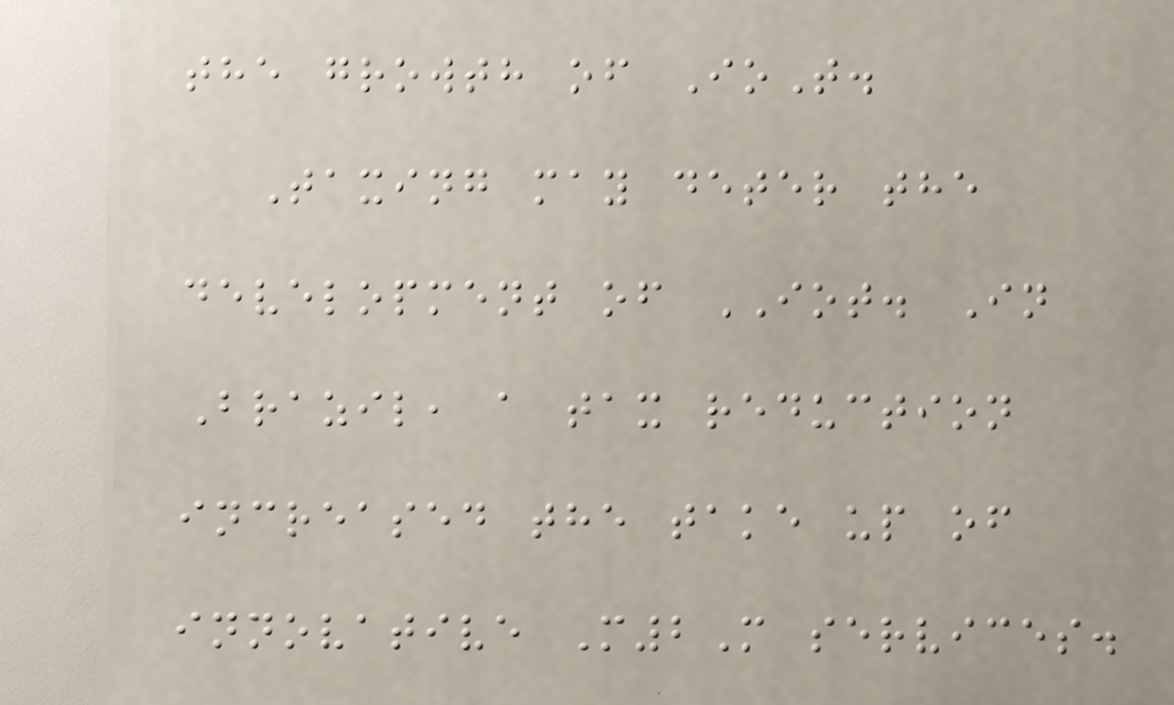the growth of IoT.
Taxing may deter the
development of IOT. In
Brazil, a tax reduction
increased the take up of
innovative M2M services.
